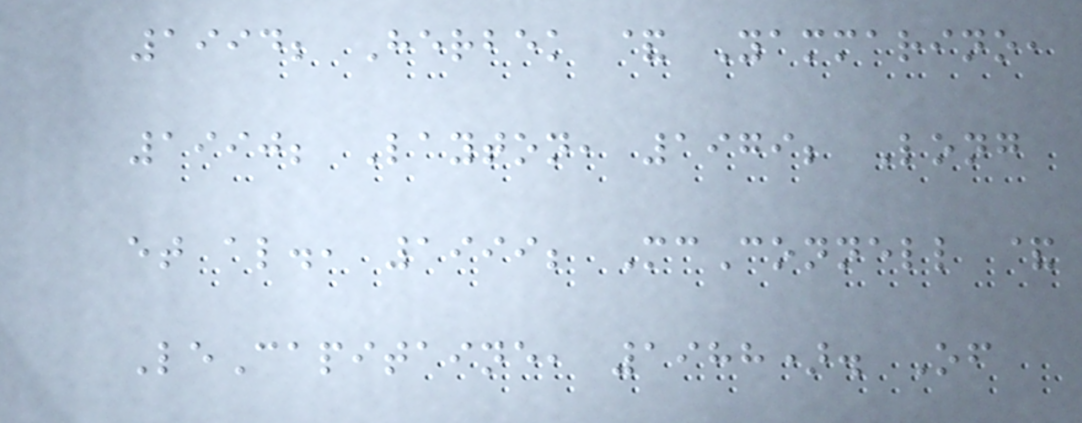1994; Herbek & Yammarino,
1990; Layton, 1979; Long
et al., 1999; McConnell &
LeCapitaine, 1988). Of
